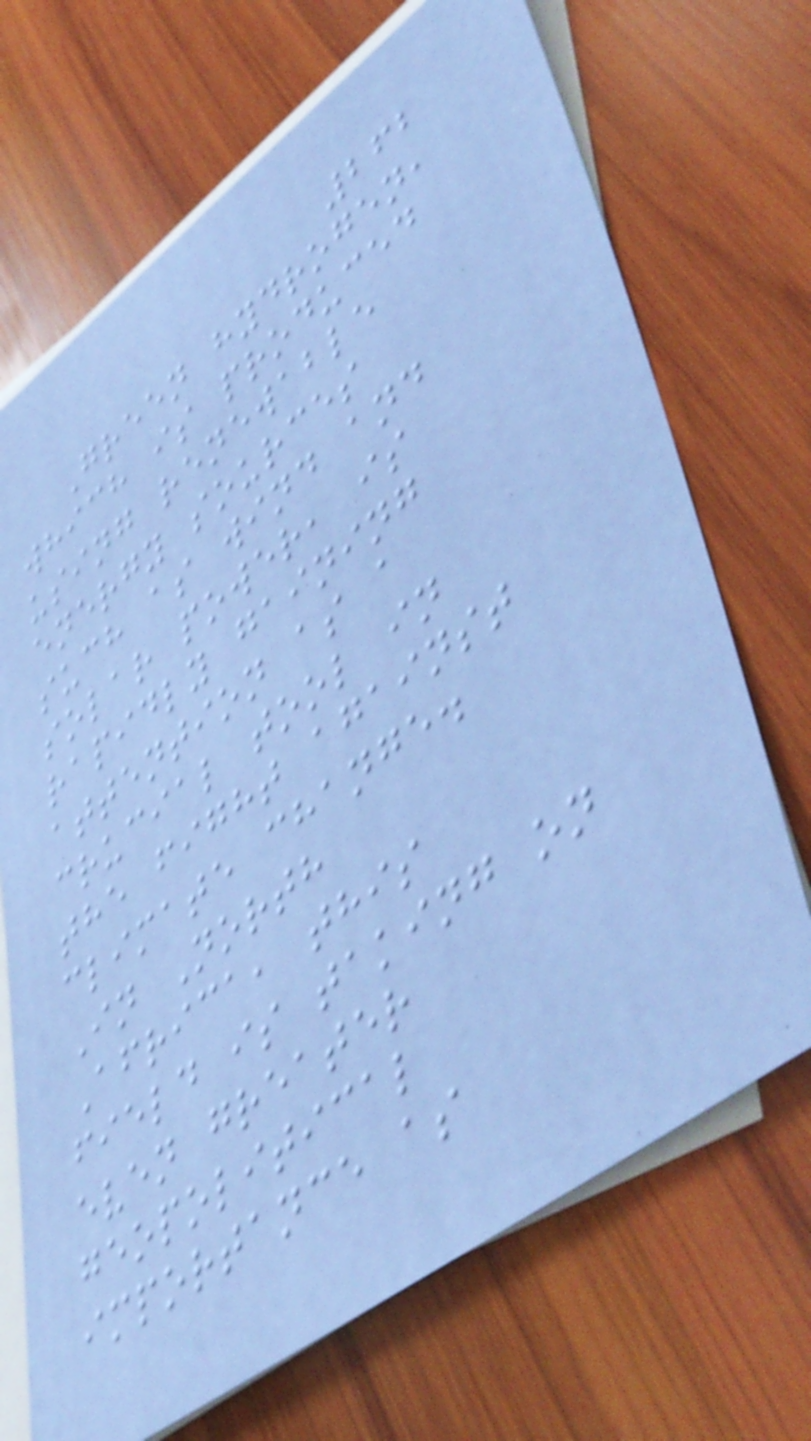262
Green hydrogen,
which is produced
using renewable
energy sources
such as wind and
solar power, is
rapidly gaining
attention as a
crucial tool in
the fight against
climate change.
In North
Africa, this
field is taking on
even greater
geopolitical
importance as
